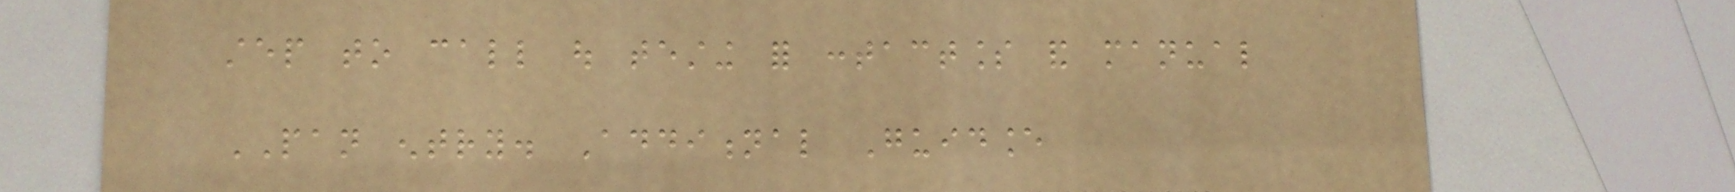step to call out testing for contactless and manual
PAN entry. Additional Guidance
